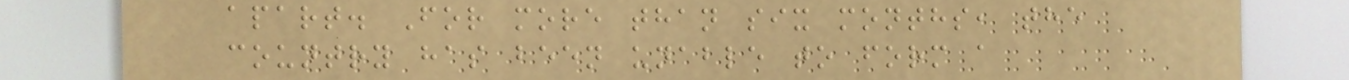apart. For more than six months, the
country has been unable to form a
